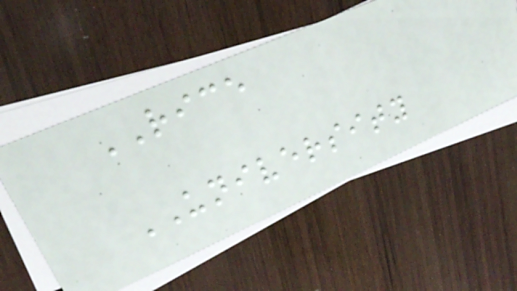RICE
UNIVERSITY
